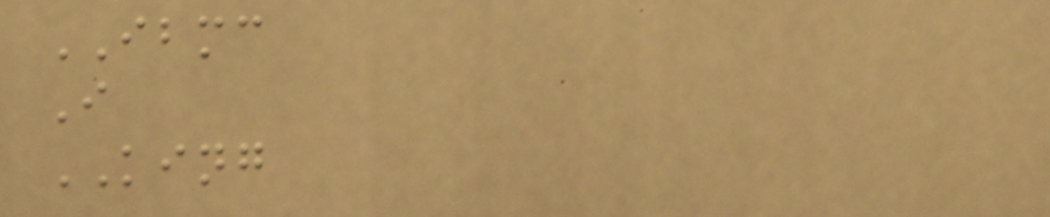IBMC
I
KING
